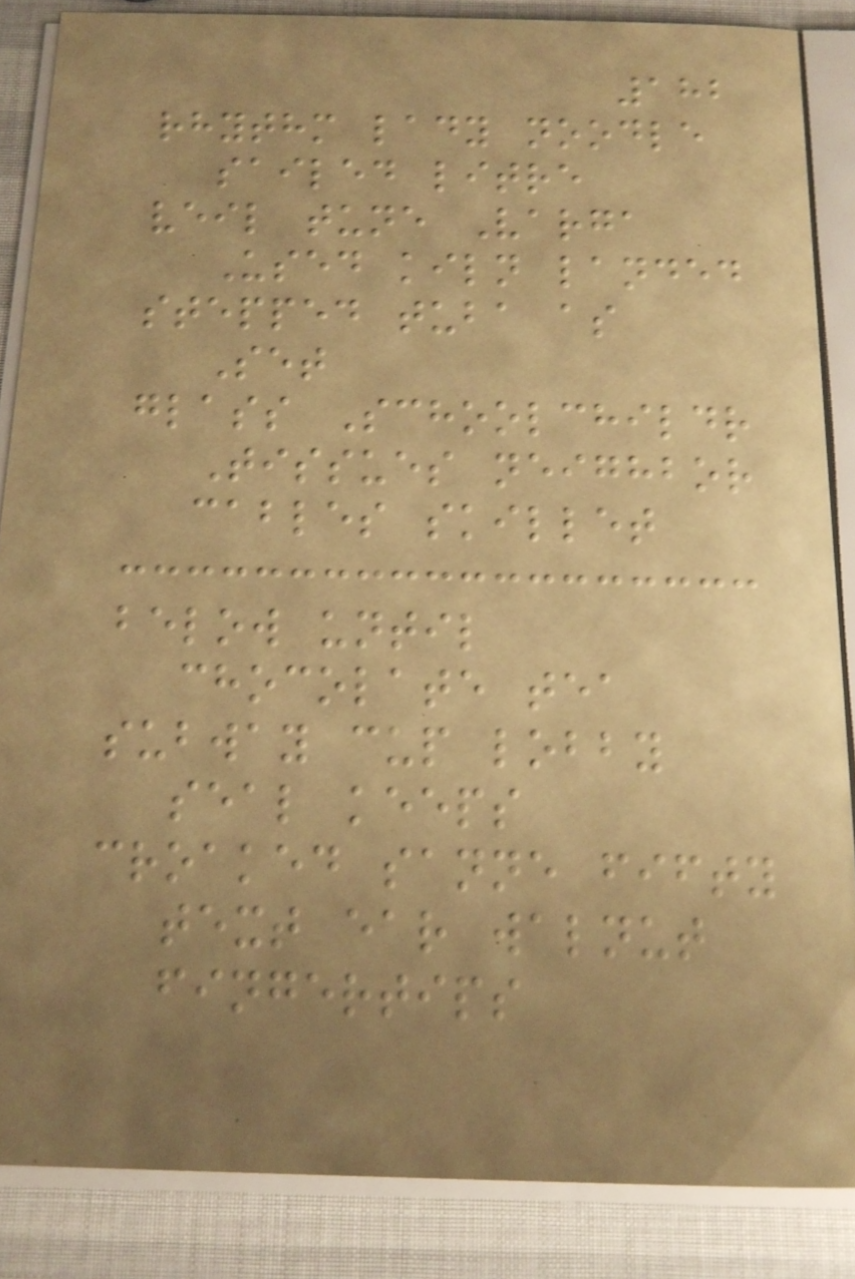182
rhythm lady noodle
sailed litre
veil tune Varga
Used kiln landed
stepped tuba as
Set
glass Schoolchildr
Tissues neighbor
cables skillet
below until
chocolate tea
subway cup lobby
seal keeps
croaked sanne fifty
text ear walnut
fingertips
